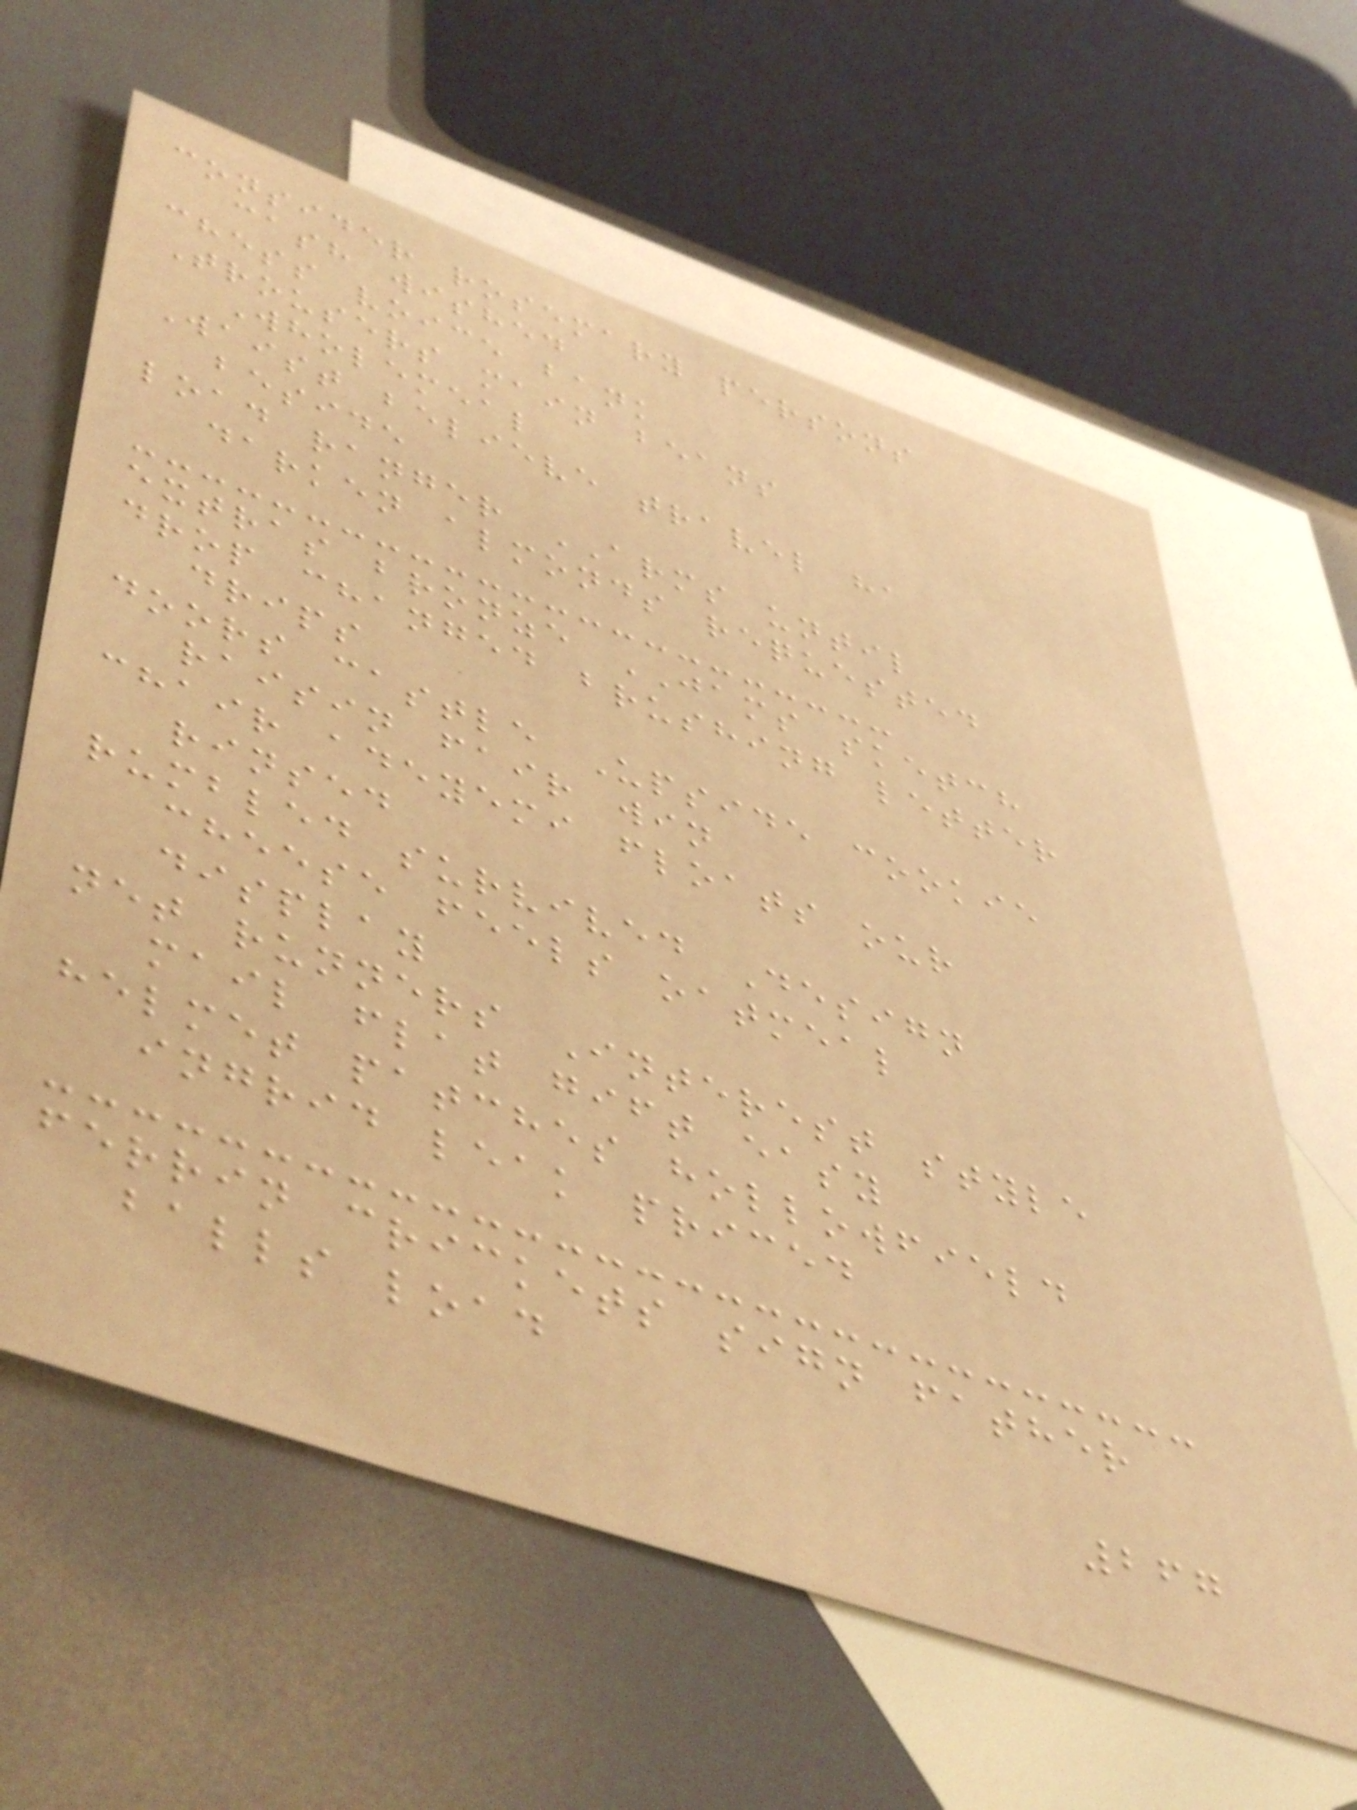consider rosemary persons
cash wished
chess voice bank
Trousers main beans
Wholemeal
Waist believe travel ha
beside
load ranger ARMS until
darken almonds requested
extras bronze JAMS sketch
drop changed brushing letter
drips
doors castle Upside cookie
raisin fair win
chair adeyemi floats our
rinsed
rumbled survived Design
cheese feels oatmeal
display
net runners Interest style
mail flat gift easy
helmet patches hollowfield
ingrid leak priced
ferrin crickets sign father
balls load
267
